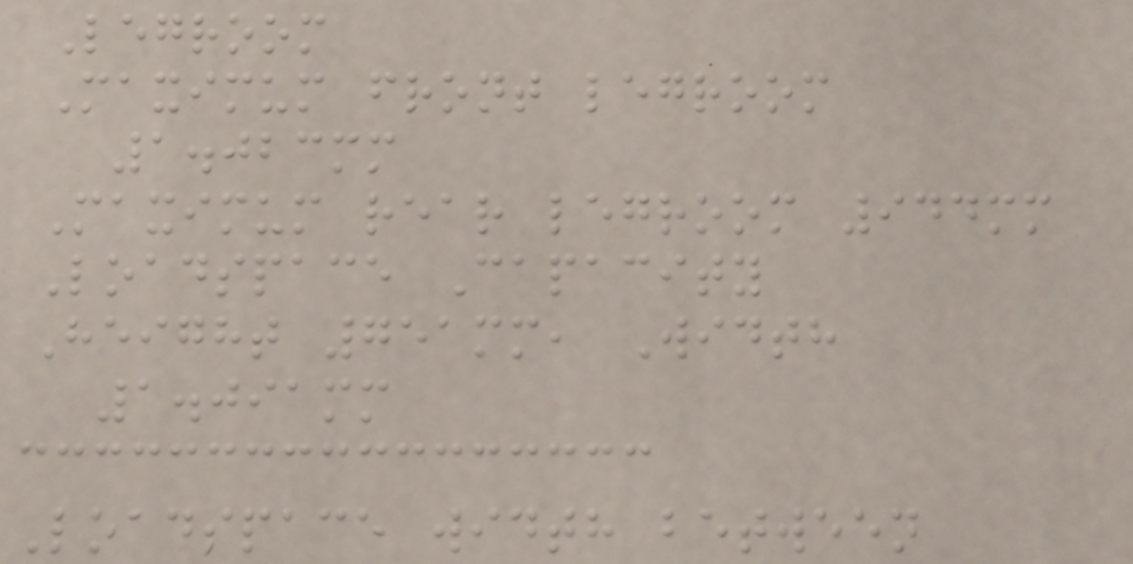Legroom
Maximum front legroom
1.023mm
Maximum rear legroom 944mm
Loadspace Capacity
Height 751mm, Width
1.091mm
Loadspace width between
